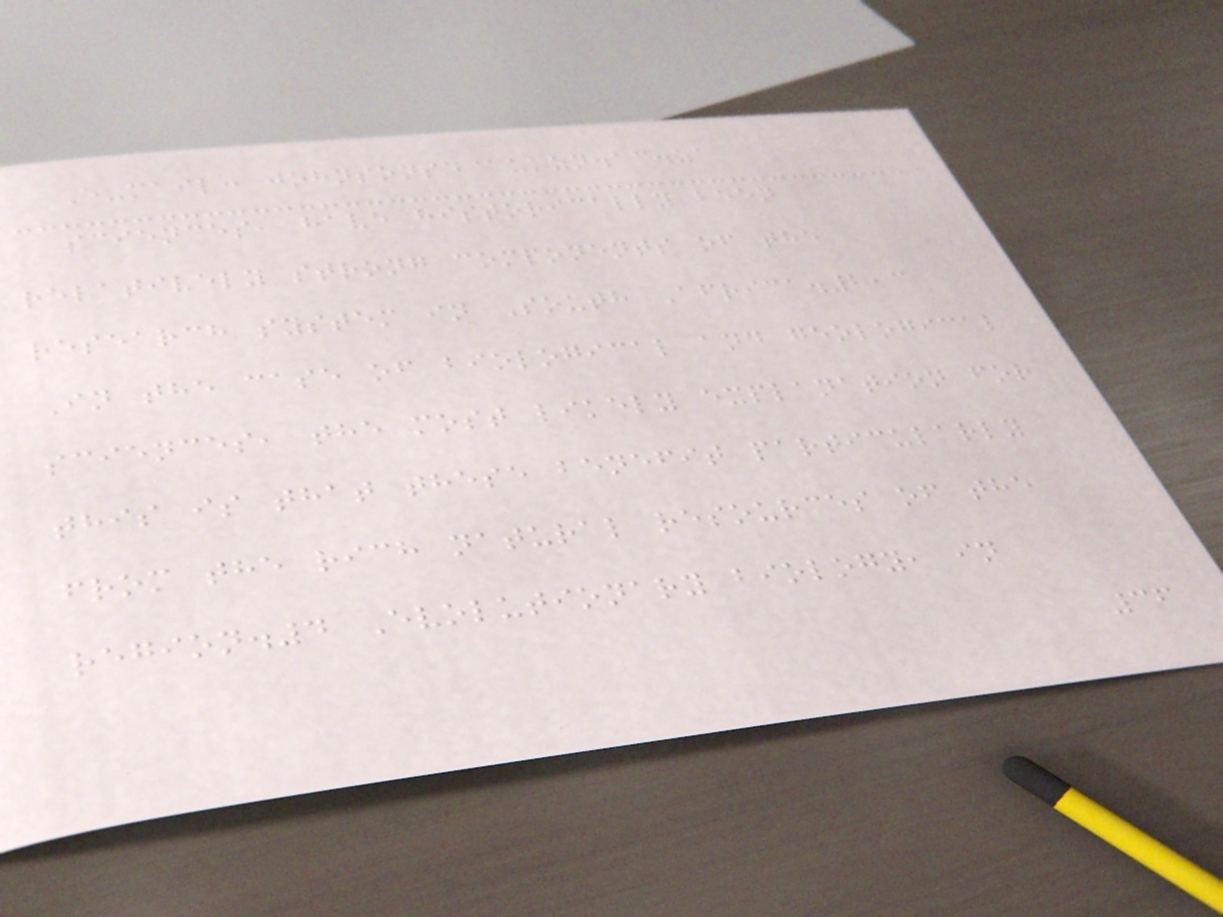E-mail: johnsonsd@ukzn.ac.za
sciences, have historically been
relatively strong components of the
research system in South Africa.2,3
In the case of biological and geological
sciences, the most likely explanation for
this is that these benefit particularly
from the rich natural resources of the
region.4 Evolutionary biology, in
36
